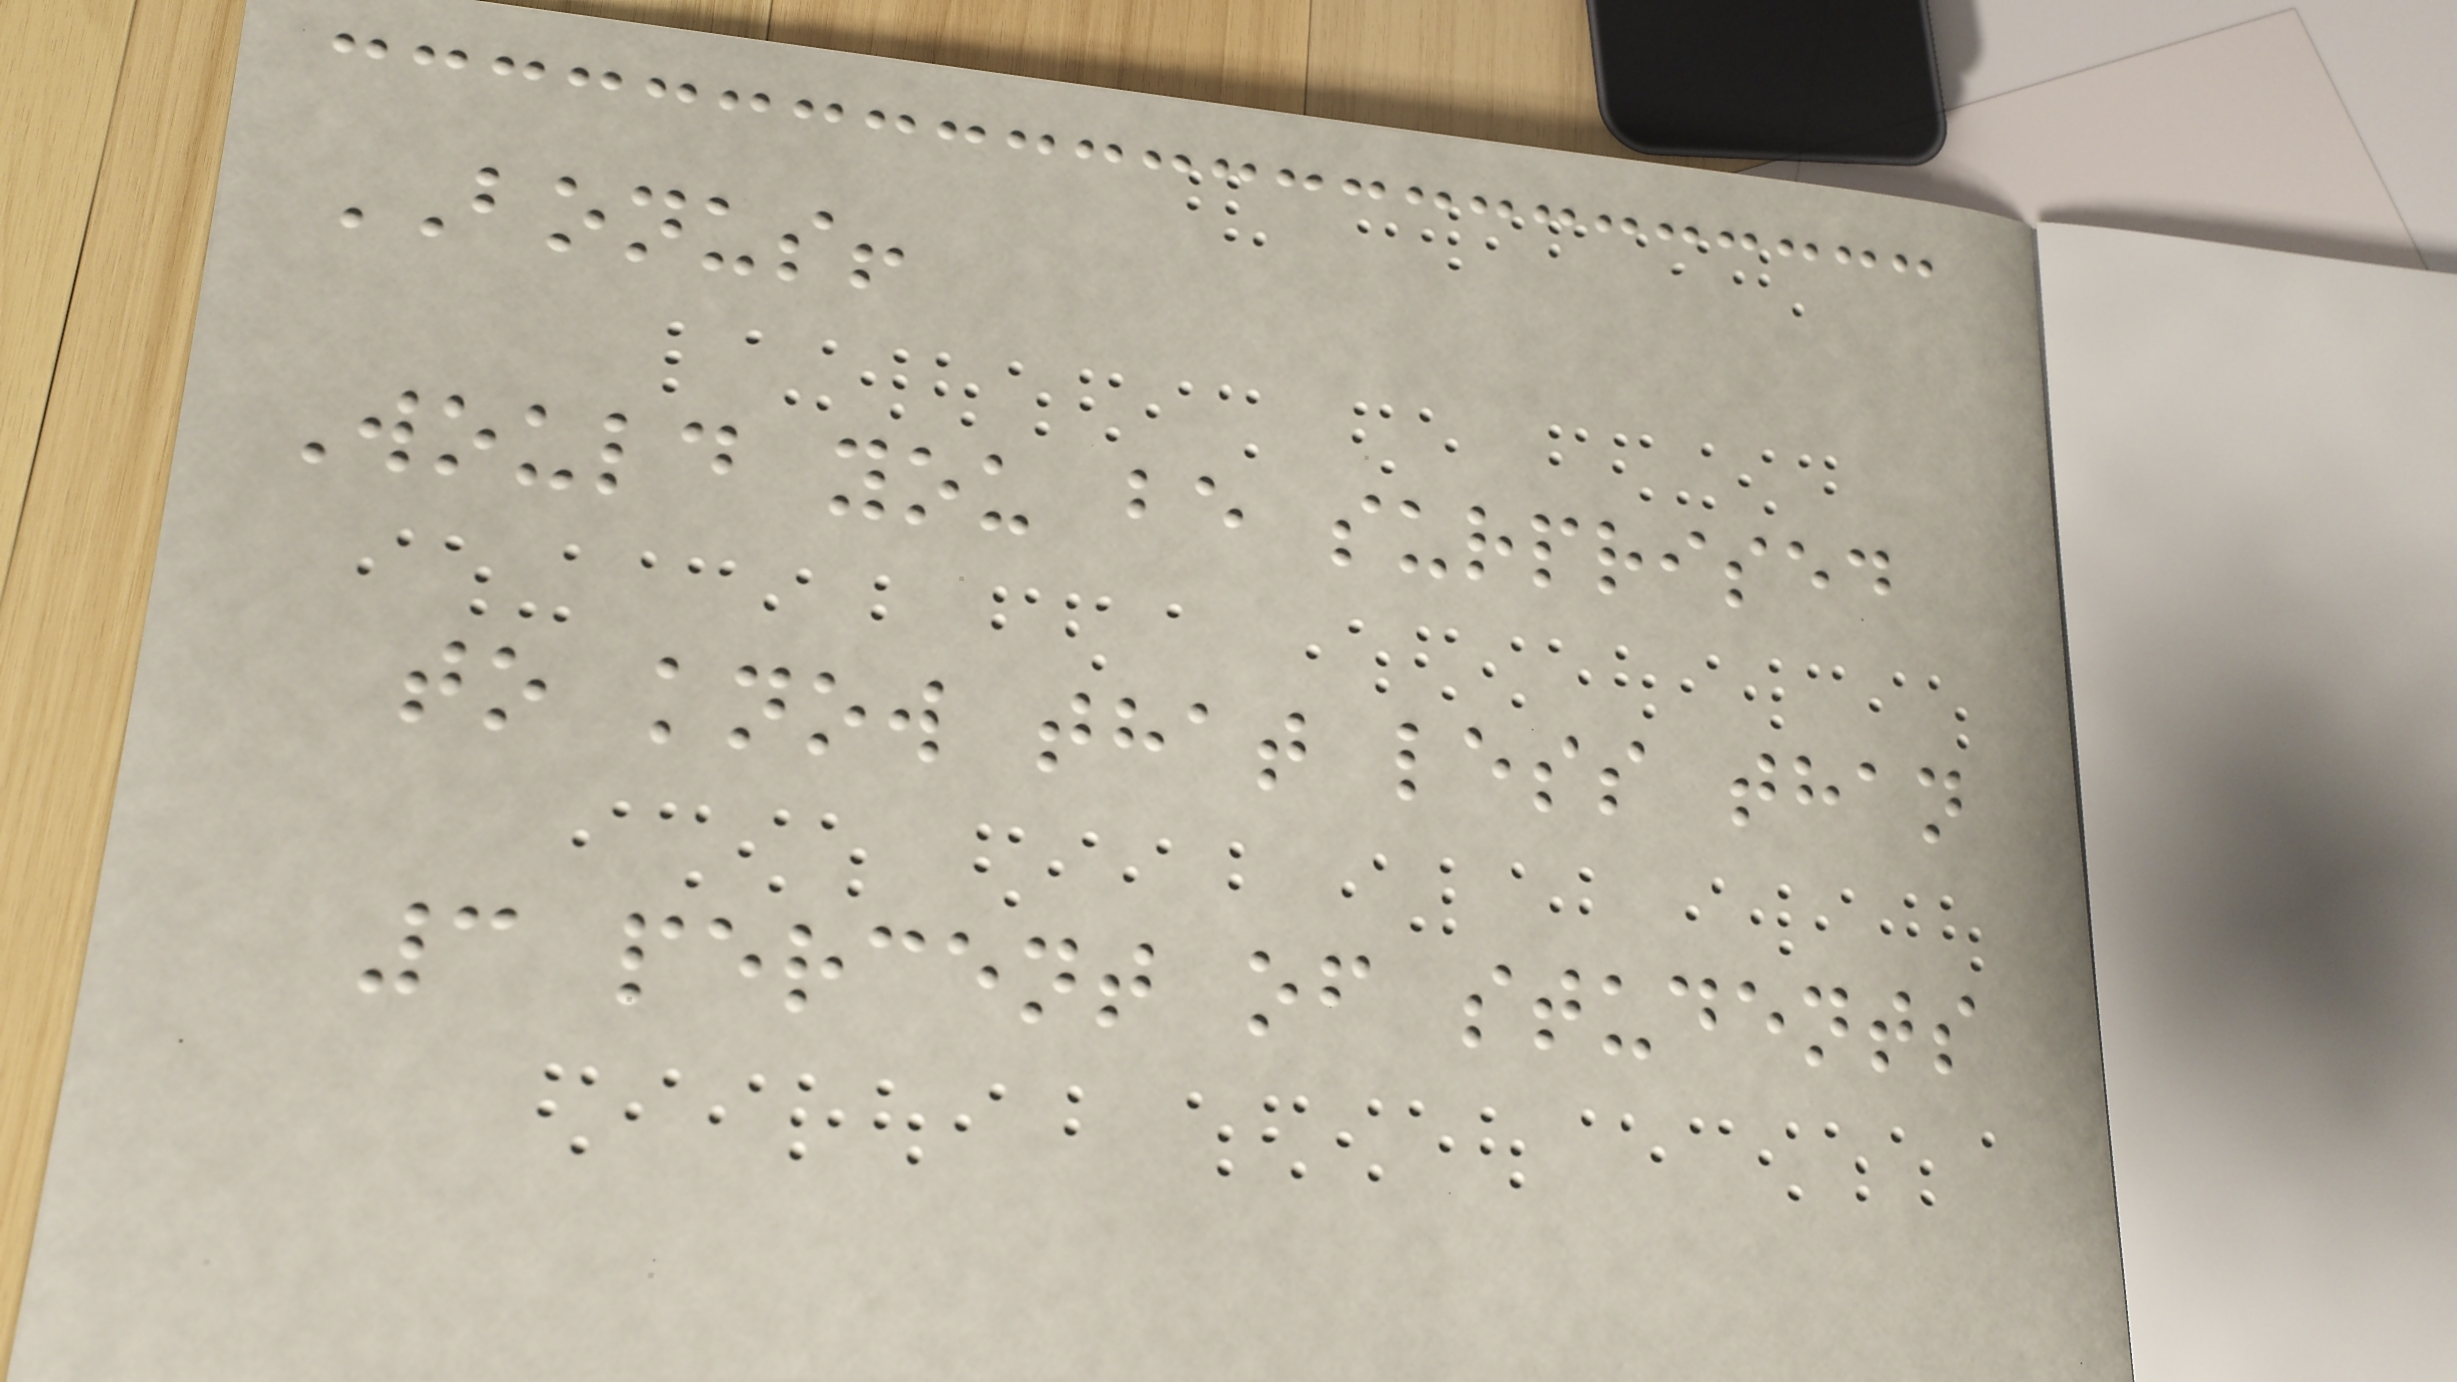BONUS!
Would you be surprised
to know that less than
3 percent of students
